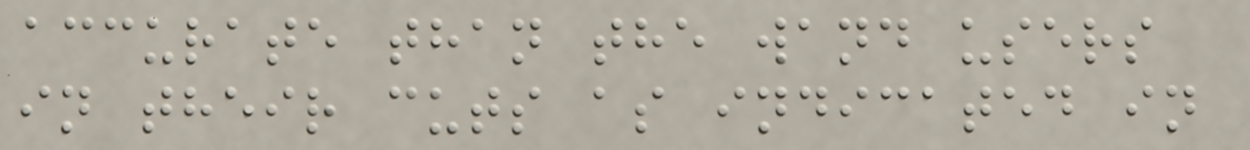accurate than the wand users
in their cuts as indicated in
